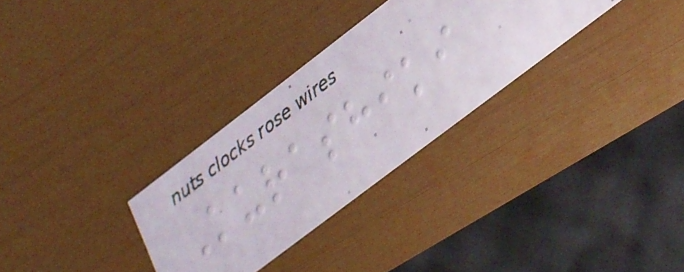Kurashiki
